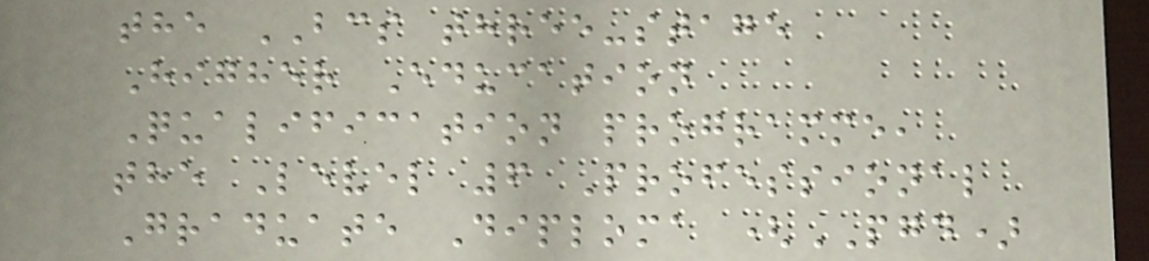the BCS three-stage
Higher Education
Qualification programme,
the Level 6 Professional
Graduate Diploma (PGD)
